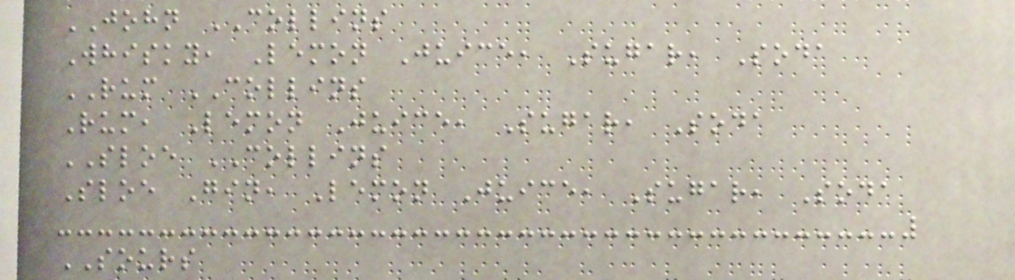JOHN COLLINS
Whisky, Lemon Juice, Sugar, Soda
RUM COLLINS
Rum, Lemon Juice, Sugar, Soda
SLOE COLLINS
Sloe Gin, Lemon Juice, Sugar, Soda
SOURS
